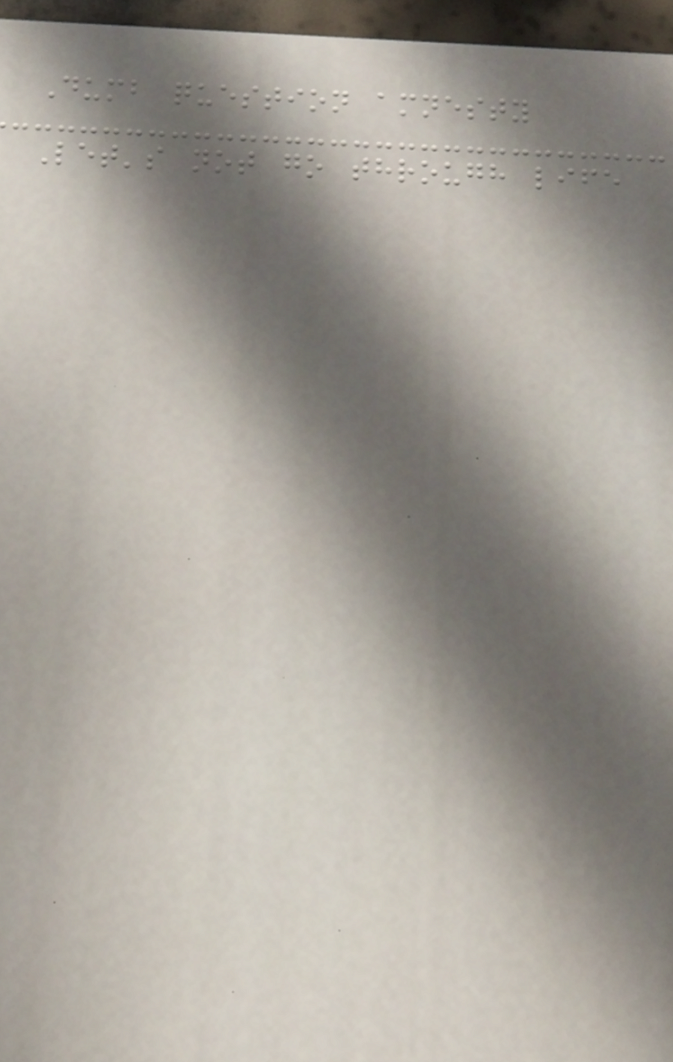Dumb question amnesty
Let's not go through life
